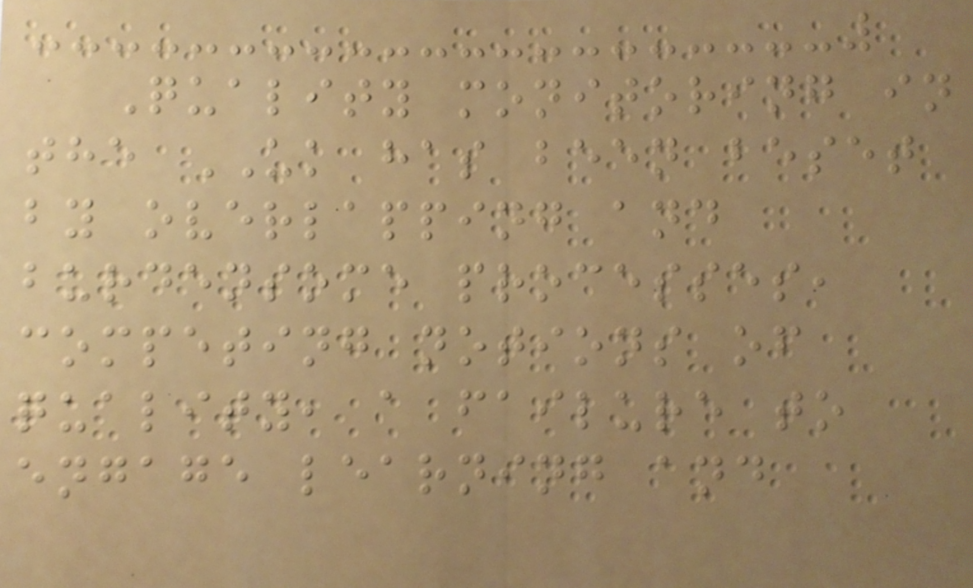Quality monitoring in
the UK has been beset
by overlapping and
burdensome processes,
competing notions of
quality, a failure to
engage learning and
